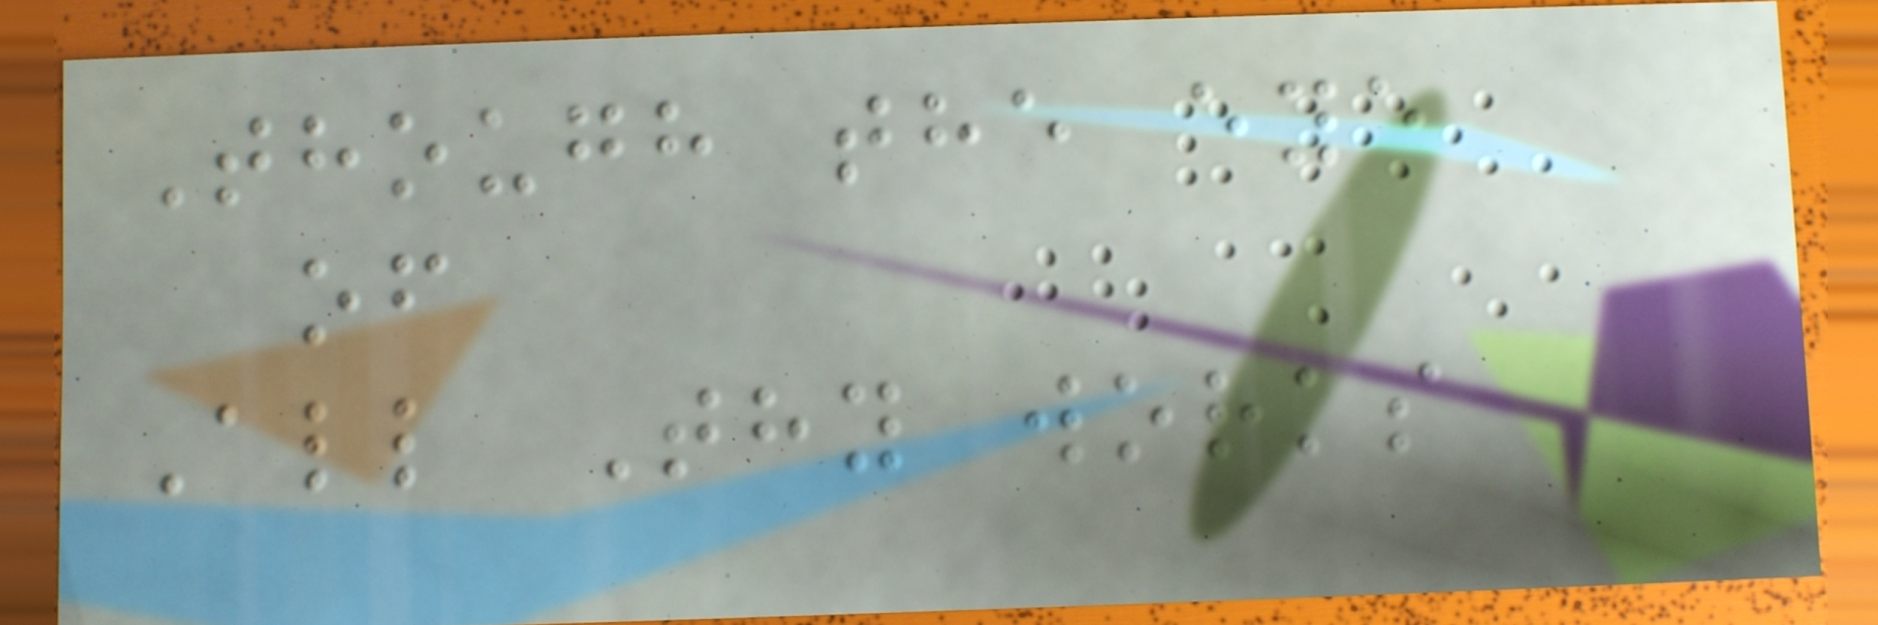Though the eye
of
All Thy works
